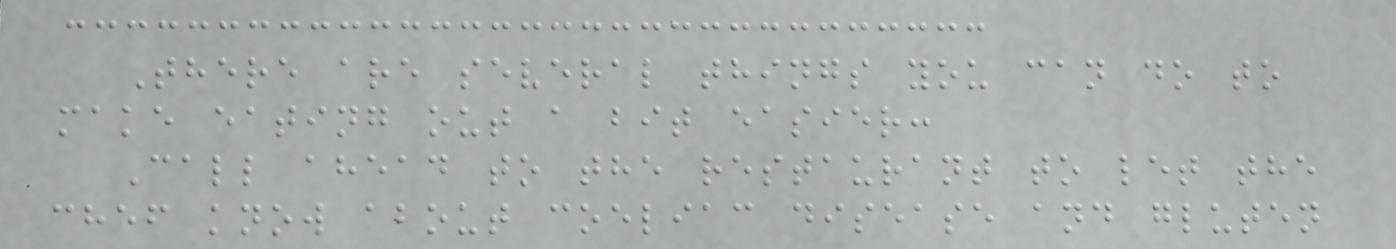There are several things you can do to
make eating out a bit easier:
Call ahead to the restaurant to let the
chef know about coeliac disease and gluten
